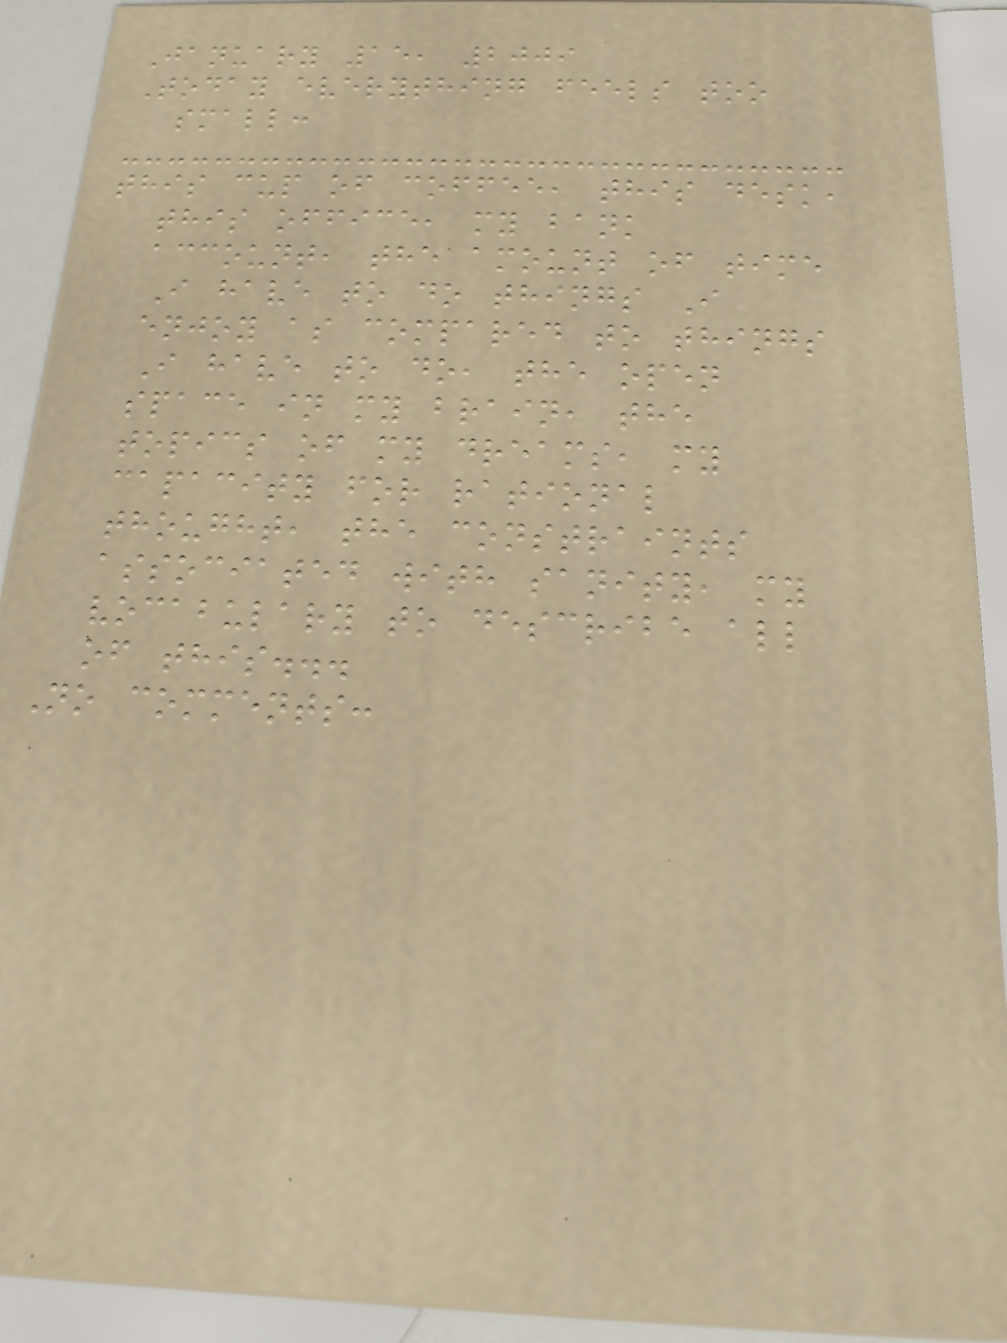January 15, 2009
Today everything feels too
small:
this cup of coffee, this desk,
this office, my bank
account, the amount of time
I have to do things I
enjoy as compared to things
I have to do, the open
space in my brain, the
topics of my dreams, my
capacity for rational
thought, the constraints
associated with sanity, my
vocabulary to describe all
of this...
No comments:
